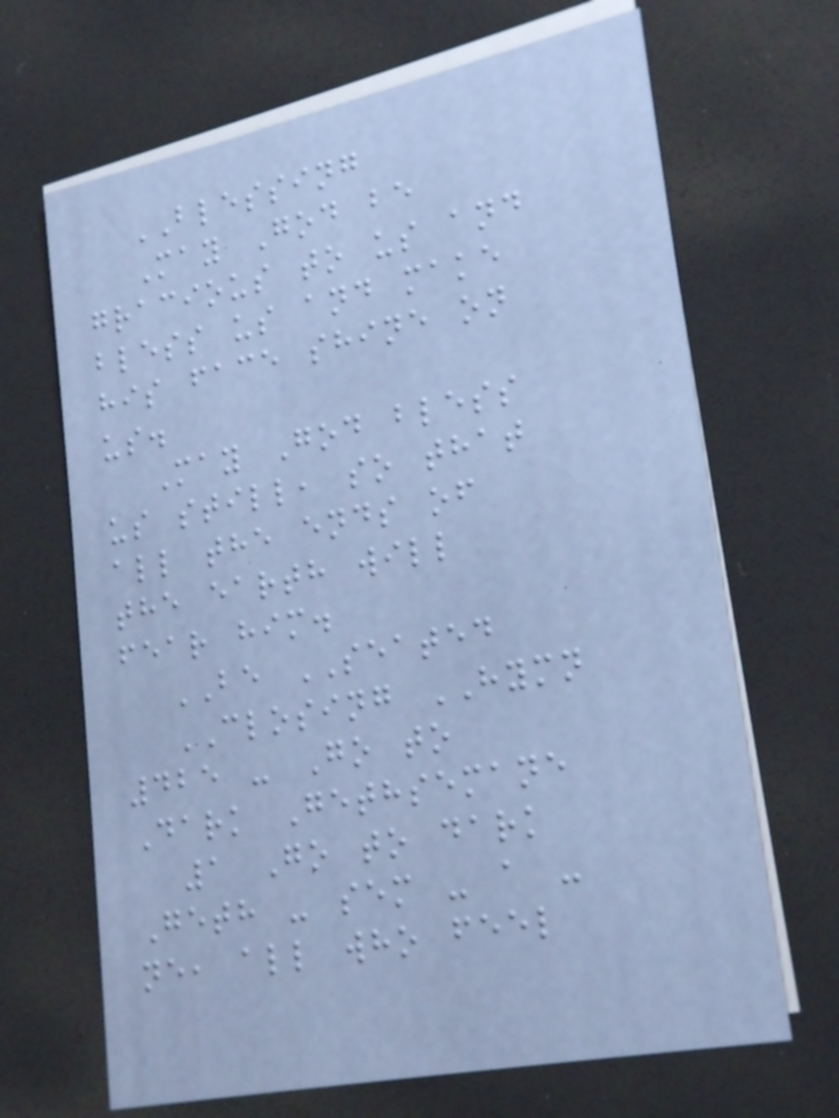BLESSING
May God be
gracious to us and
bless us and make
his face shine on
us.
May God bless
us still, so that
all the ends of
the earth will
fear him.
BE SEATED
CLOSING HYMN
425 - Go to
Dark Gethsemane
1 Go to dark
Geth - sem - a -
ne, all who feel
